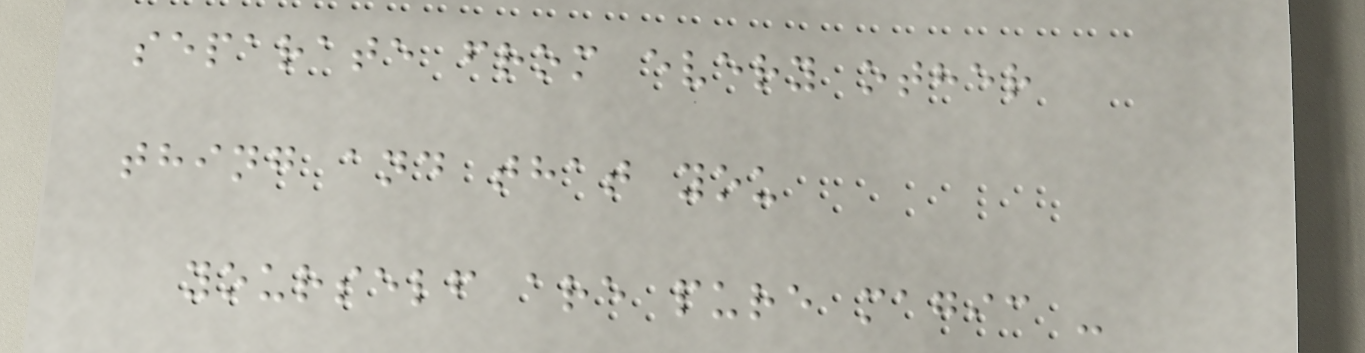separate from every other
thing and that you
yourself are pure magic -
